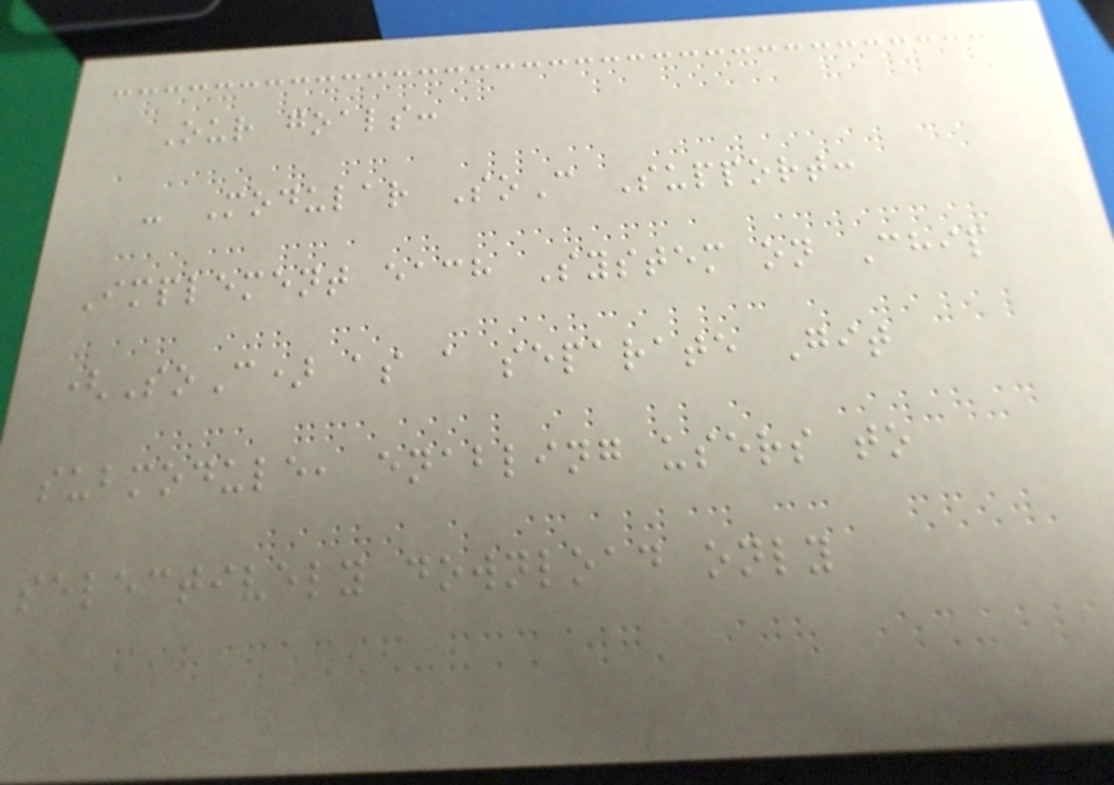Our goals:
- Modular SoC Support:
Implement each System on Chip
(SoC) as a separate Git
submodule, enabling users to
selectively download only
